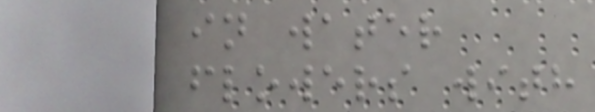in water
flowers with
